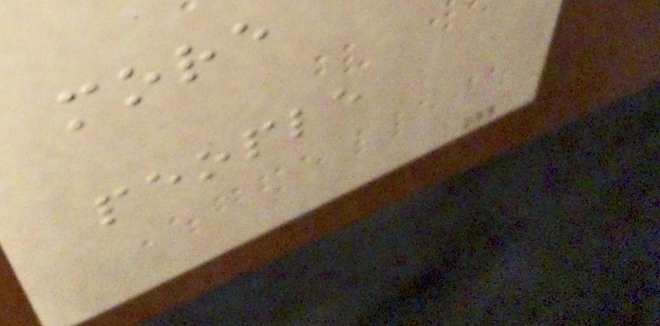more
people
